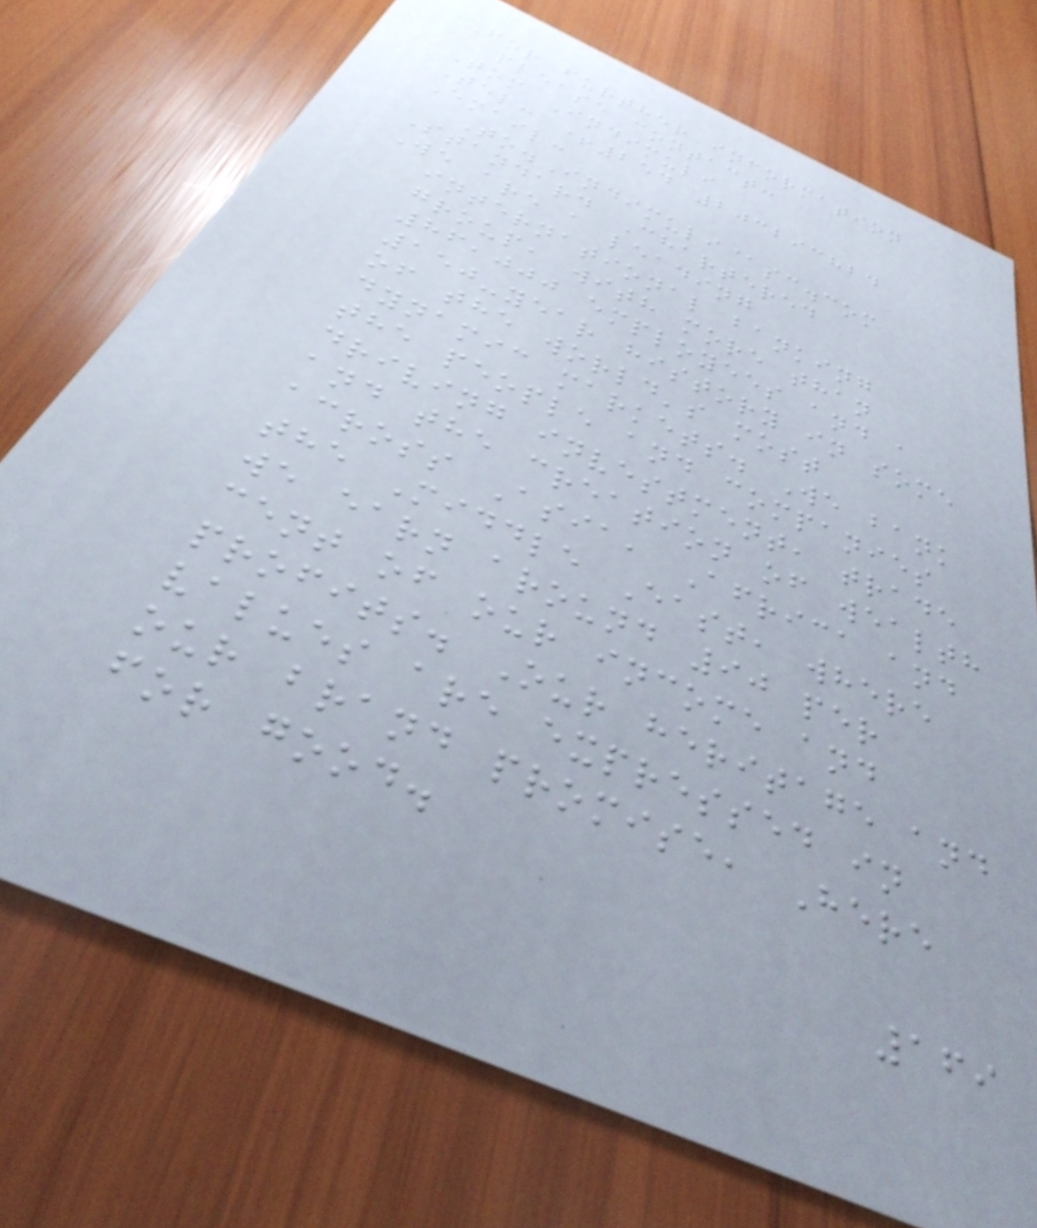For further information
please contact:
Tom Indimuli
Tel: +254 203293824
Email:
To.Indimuli@sc.com
Standard Chartered
We are a leading
international banking
group, with more than
86,000 employees and a
150-year history in some
of the world's most
dynamic markets. We bank
the people and companies
driving investment, trade
and the creation of wealth
across Asia, Africa and
the Middle East, where
we earn around 90 per
cent of our income and
profits. Our heritage and
values are expressed in
our brand promise, Here
for good.
169
